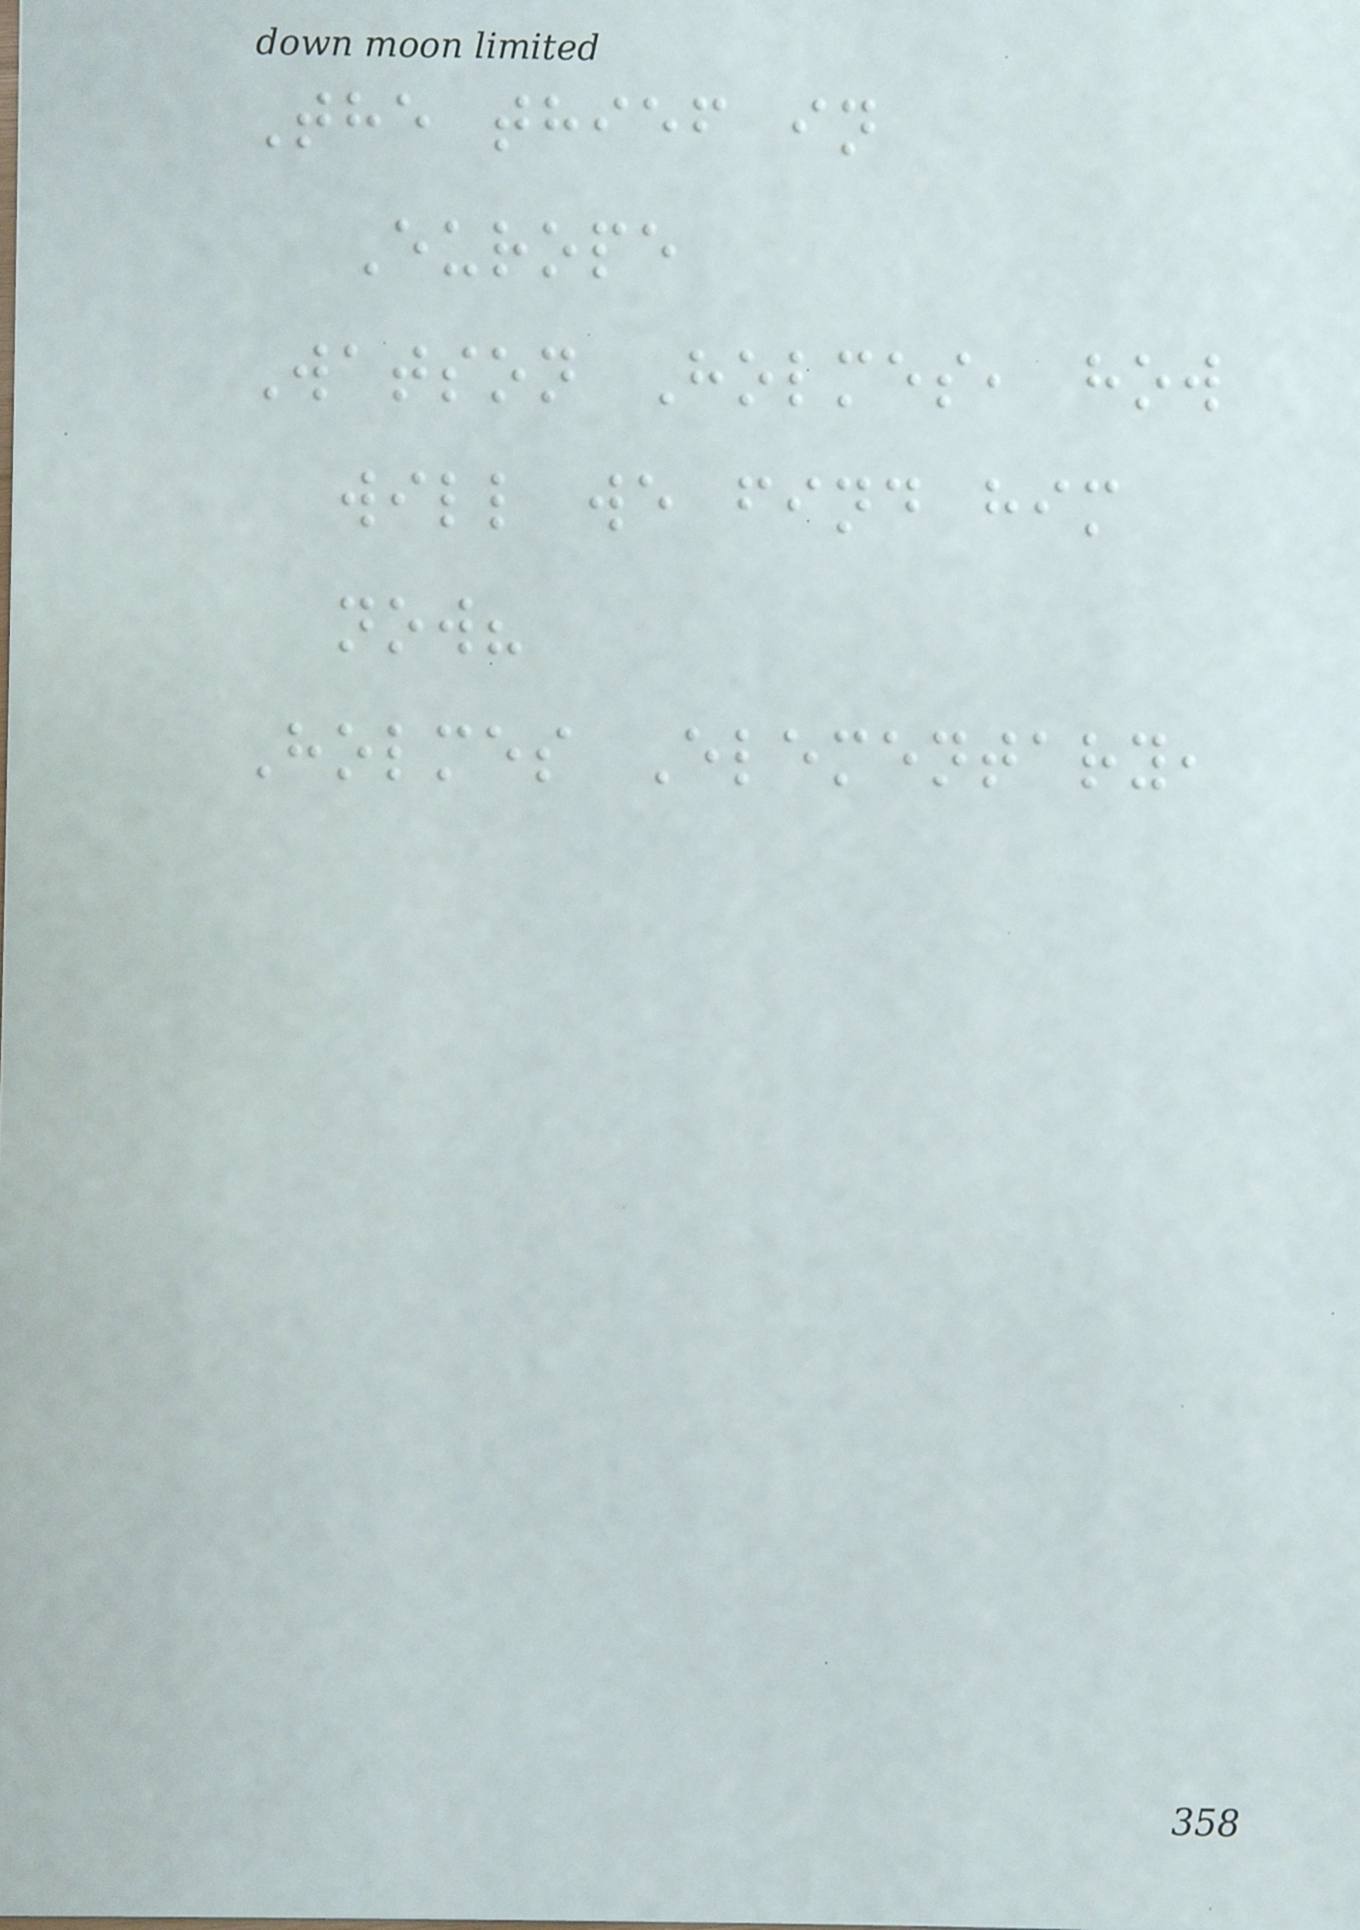The thief in
Europe
Watson Holmes, how
will we find him
now?
Holmes Elementary,
